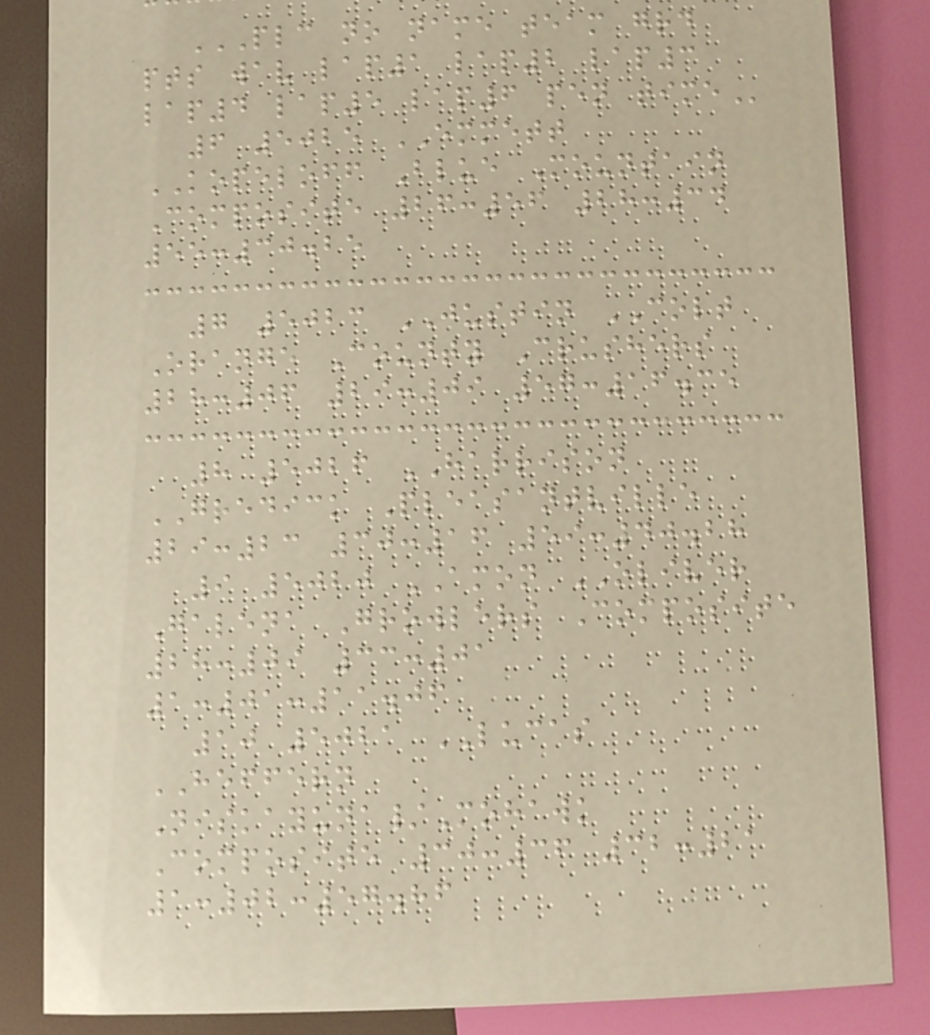PLC NO NAME TEAM GRD
PTS WAV LAP1 LAP2 LAP3
LAP4 LAP5 LAP6 PEN TIME
6 5025 EMMETT
KOPELOFF Blue Mountain
Composite 26:56 28:34
55:30.25
7 5023 JUSTIN COLT
Orange County Crushers
28:06 29:09 57:16.35
8 5026 HARRISON
GREDICK Pleasantville
29:23 30:16 59:40.28
9 5020 AMON OLIVER
Galena Growlers Composite
28:09 33:01
1:01:11.06
10 5021 LUCAS
HEFFERN
Niskayuna/Mohawk
Composite 30:36 32:21
1:02:57.86
